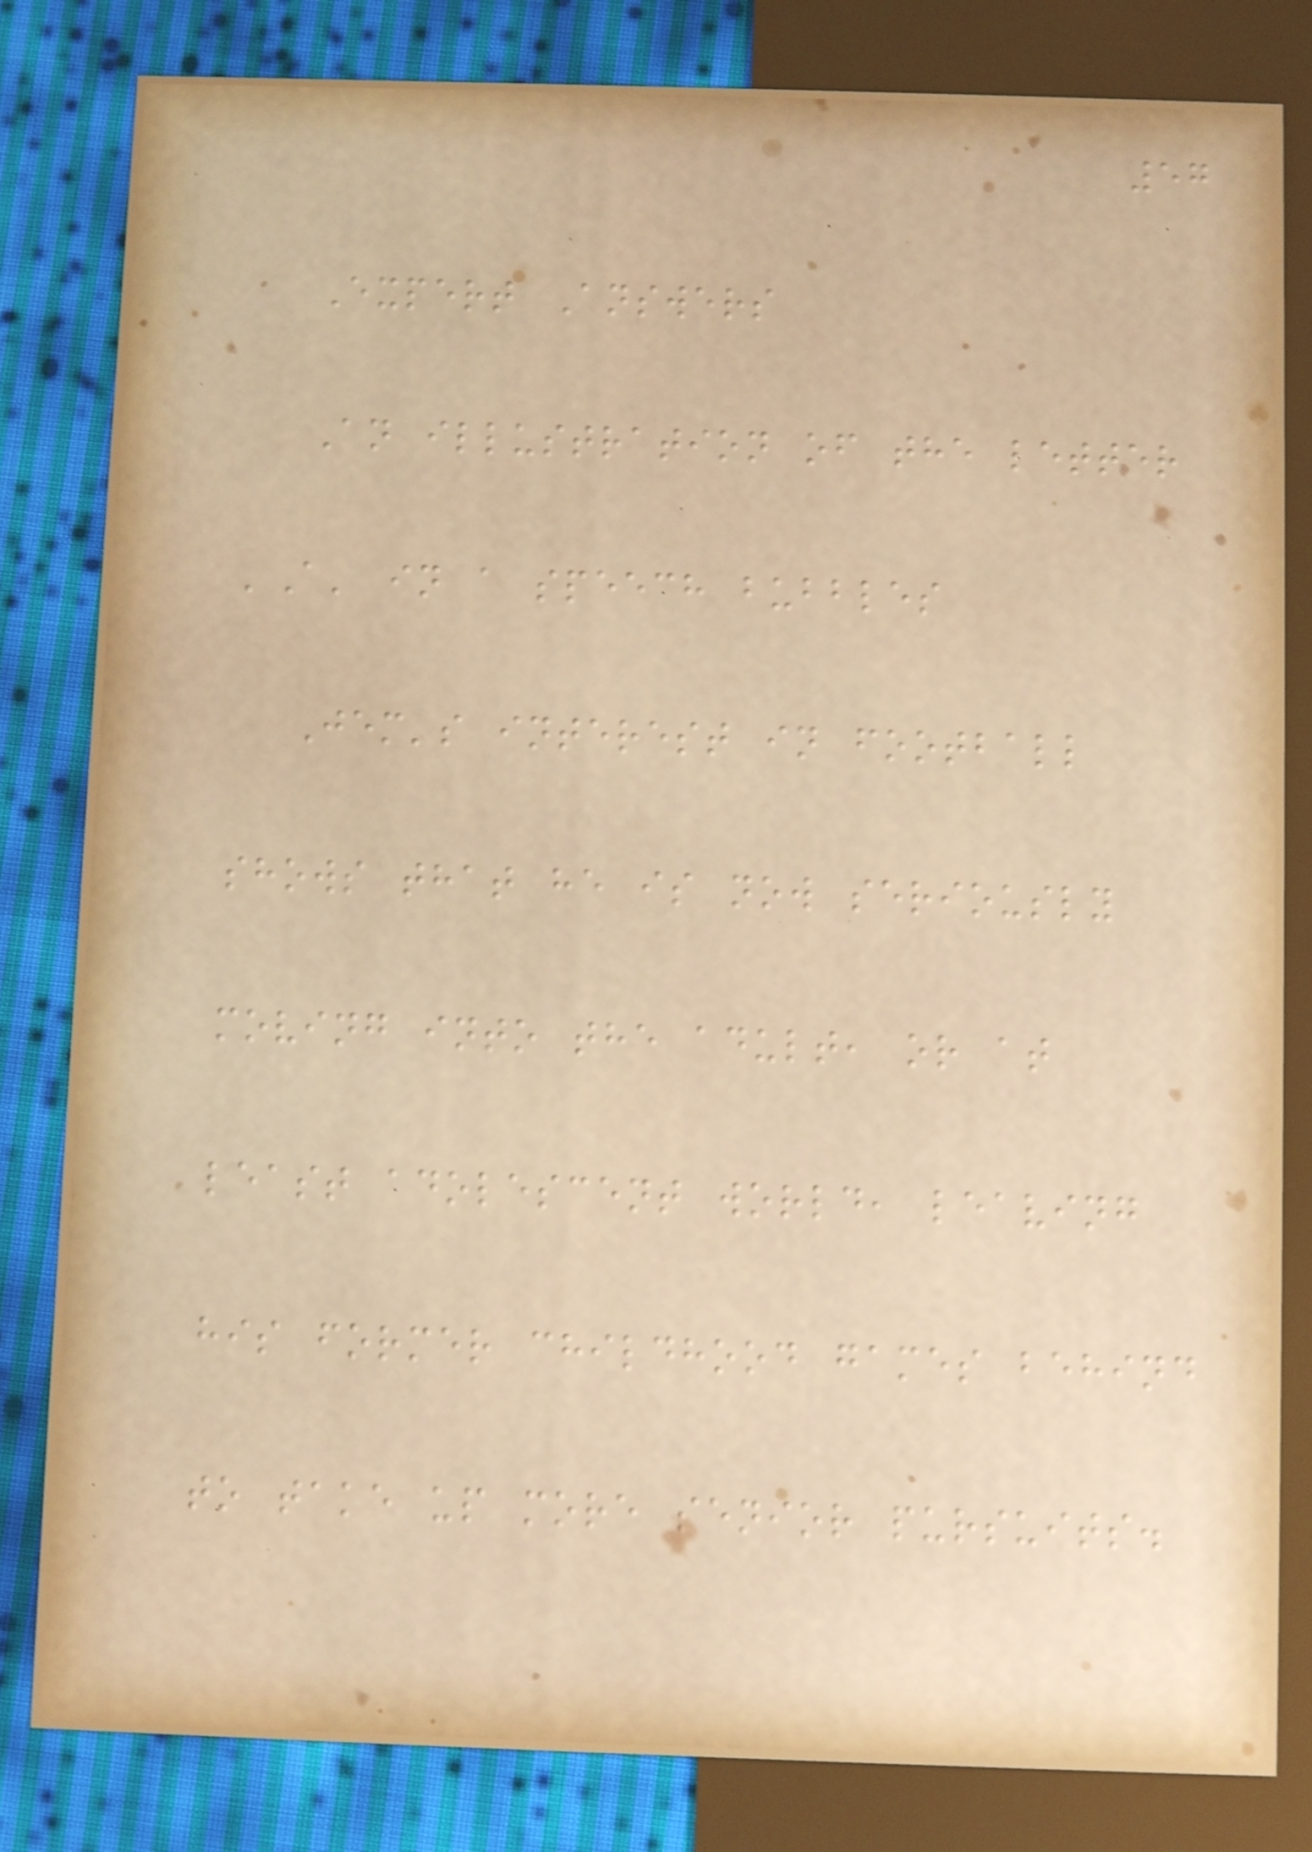57
Expert Answers
An illustration of the letter
'A' in a speech bubbles
Jem's interest in football
shows that he is now seriously
moving into the adult, or at
least adolescent world, leaving
his former childhood games behind
to take up more senior pursuits.
